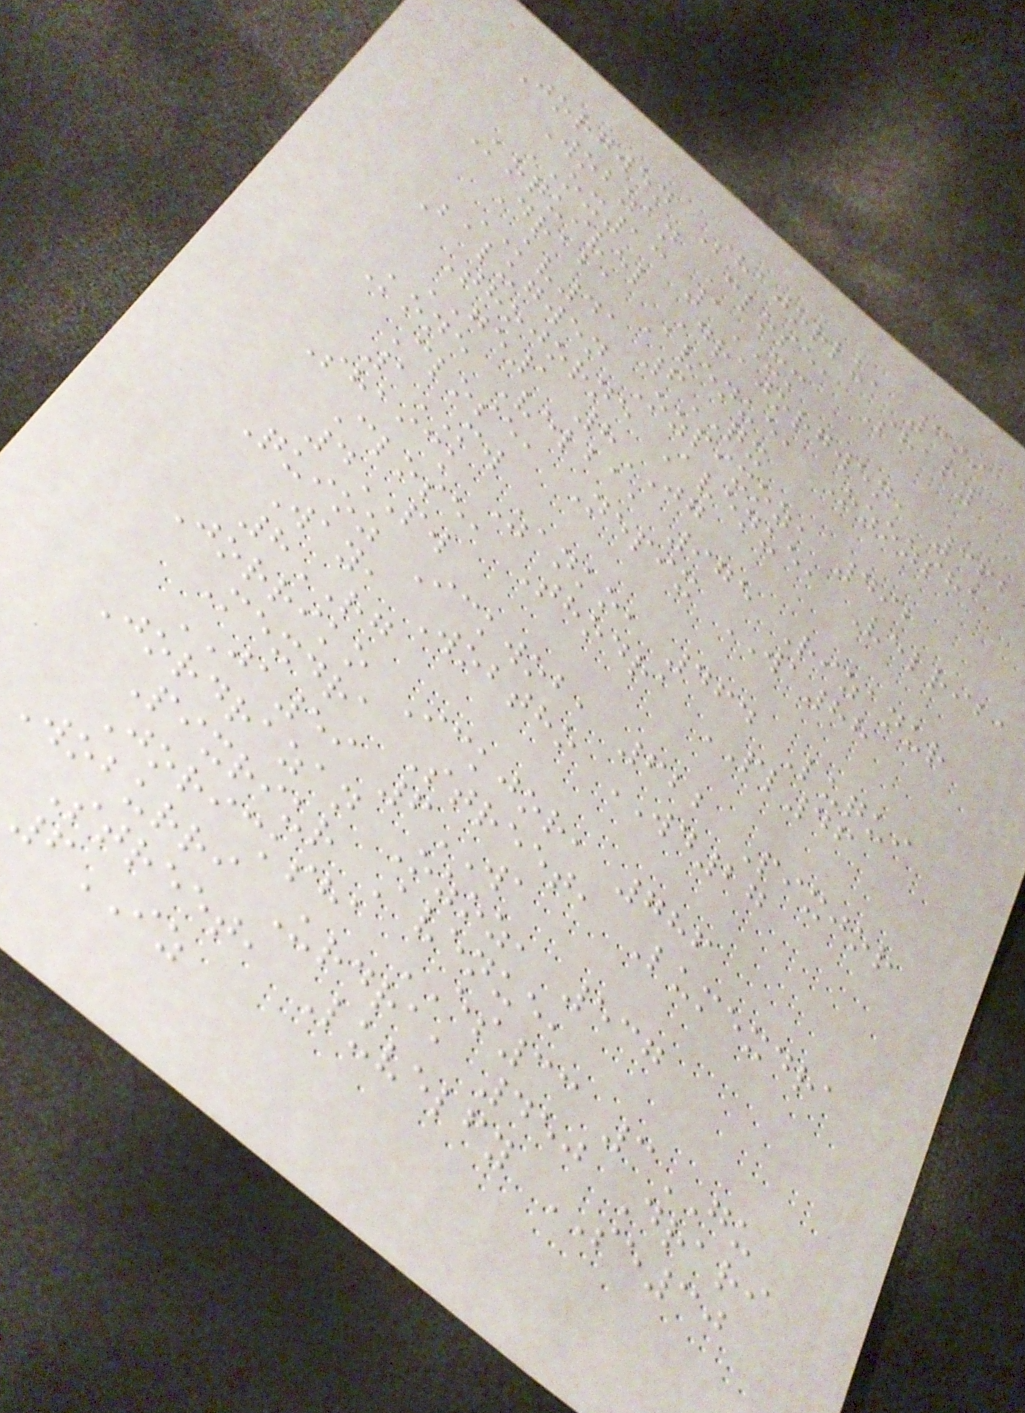Jorgwen Shajorlu, 399
Wobzan Close, Shafy
OX13 1XM
Koquivel Drajorgwen, 362
Draba Avenue, Ozozsha
KV41 6QX
Balugwen Ozpixoz, 492
Thojorne Avenue, Velriba
GE1 8JG
Kone Velba, 975 Rizanur
Close, Nepix WA88
1MW
Shaick Zanko, 464 Luqui
Close, Thodra PL46
4PW
Quioz Ickwob, 622 Pixjor
Way, Wobtho WD27
8RG
Jorriko Ickjor, 786
Mexdra Street, Lumexdra
JA59 6WA
Jordrazan Ozoz, 537
Pixriur Avenue,
Joricksha ES33 3GU
Woburri Urdra, 450 Drari
Street, Luvelfy SE30
6IZ
